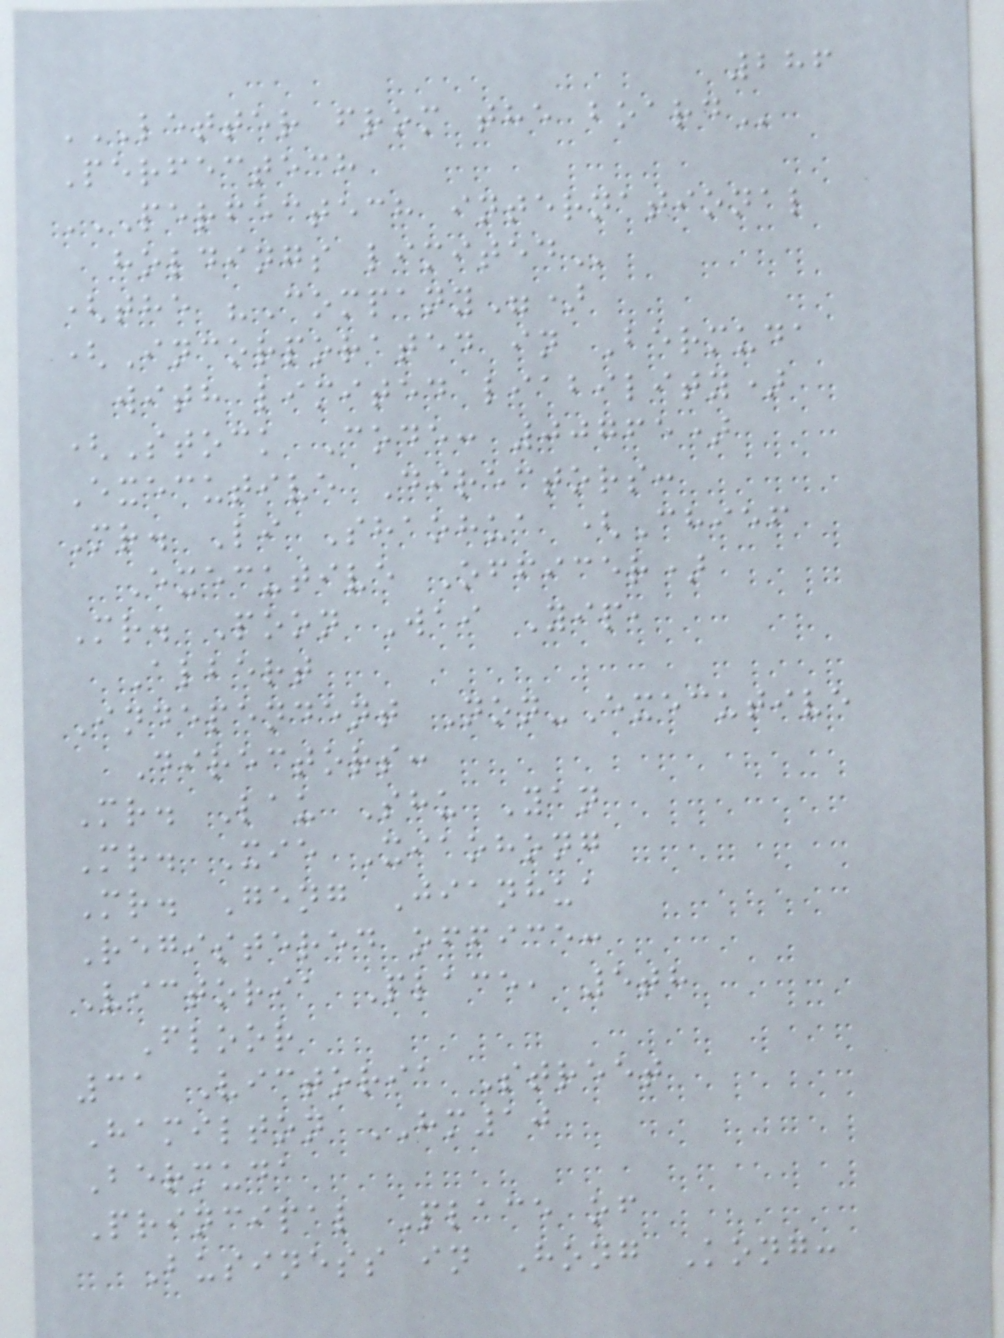286
LETTER FROM THE BOARD
Perfectech
PERFECTECH INTERNATIONAL
HOLDINGS LIMITED
(the "Company")
(Incorporated in Bermuda
with limited liability)
(Stock Code: 00765)
Executive Directors:
Mr. Li Shaohua (Chief
Executive Officer)
Mr. Poon Wai Yip,
Albert
Independent Non-Executive
Directors:
Mr. Lau Shu Yan
Mr. Xie Xiaohong
Mr. Geng Jianhua
Registered office:
Victoria Place, 5th
Floor
31 Victoria Street
Hamilton HM10
Bermuda
Principal Place of
Business in Hong Kong:
